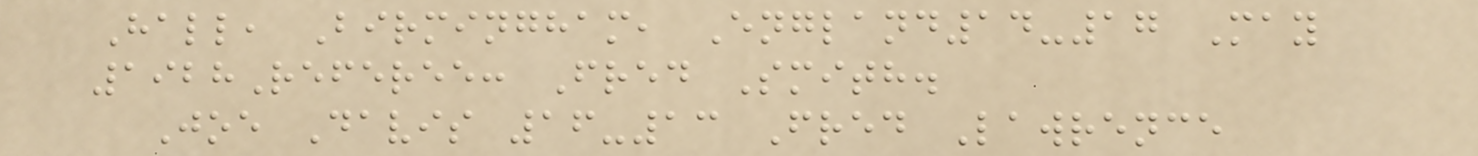Hall, Birmingham, England14-17 May
1928Referee: Fred Smith.
Joe Davis 16-13 Fred Lawrence
